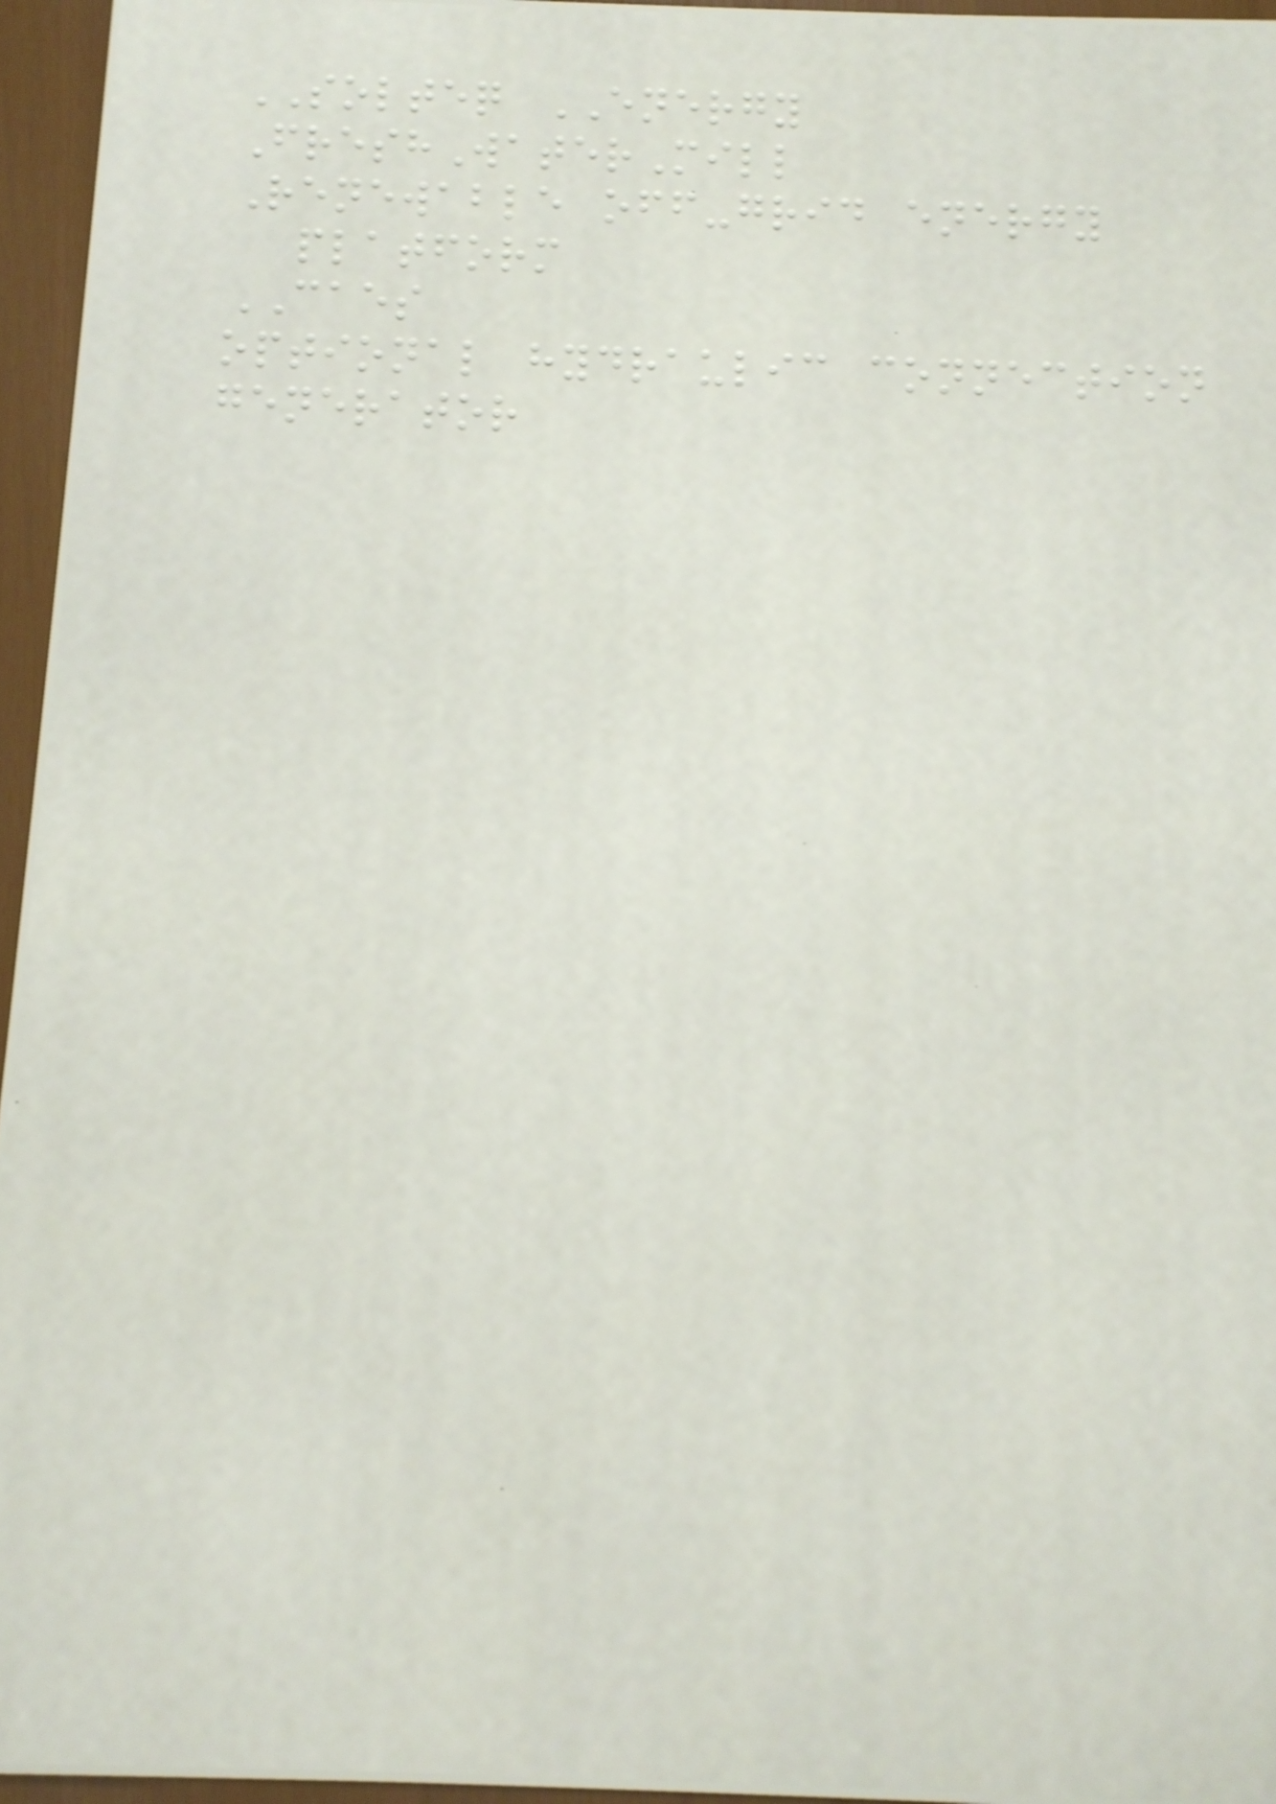SOLTEQ ENERGY
FreshWaterMill
Renewable off-grid energy
platform
CAES
optional hydraulic connection
generator
